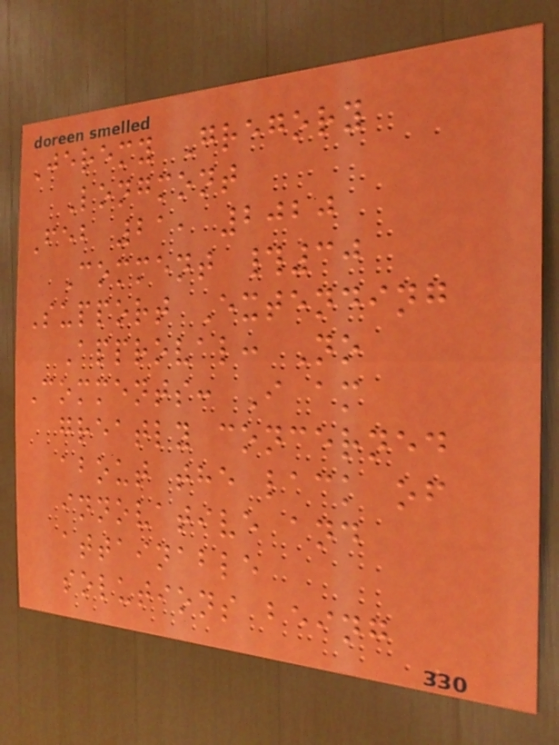Jeremy Gregory
Longmont
Feb 21, 2020
Comment #30
Support Extending
Approval: No
Comments: I am
greatly concerned
about the lack of
innovative and
attainable
solutions being
